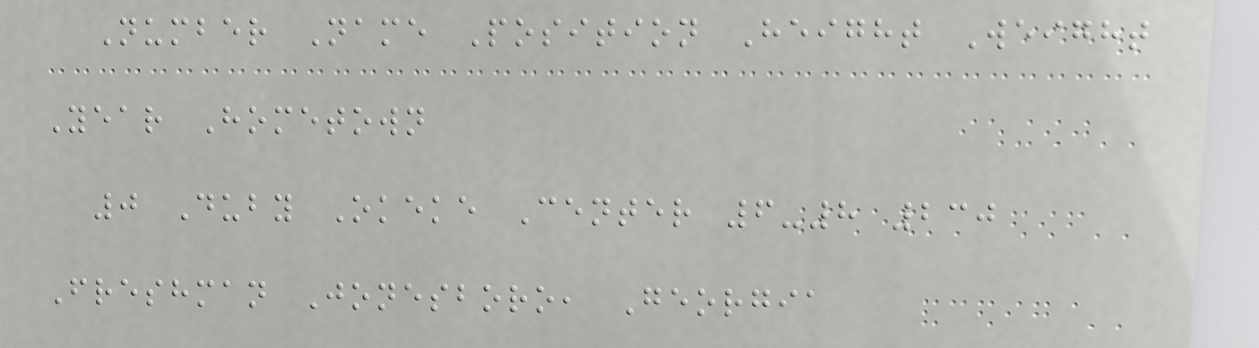Number Name Position Height Weight
Year Hometown
0 Duby Okeke Center 6-8 230
Freshman Jonesboro, Georgia
